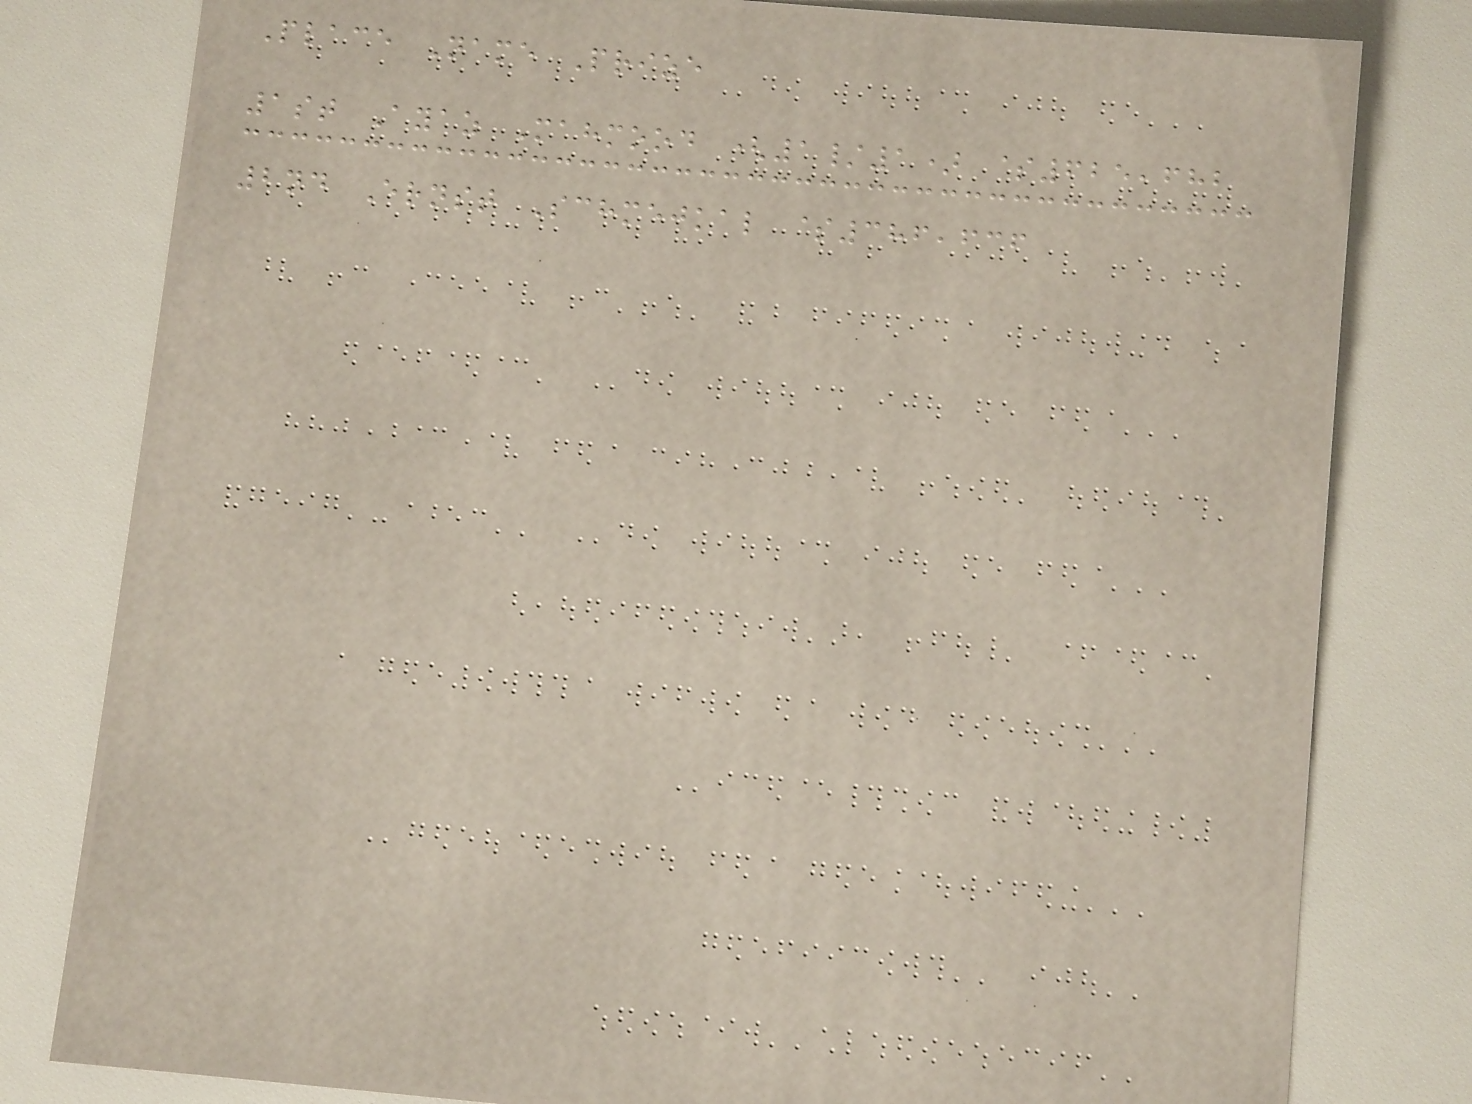Place Name Prize
1st Ayaz Mahmood (1/1) $625,682
2nd Ernst Schmejkal $386,636
